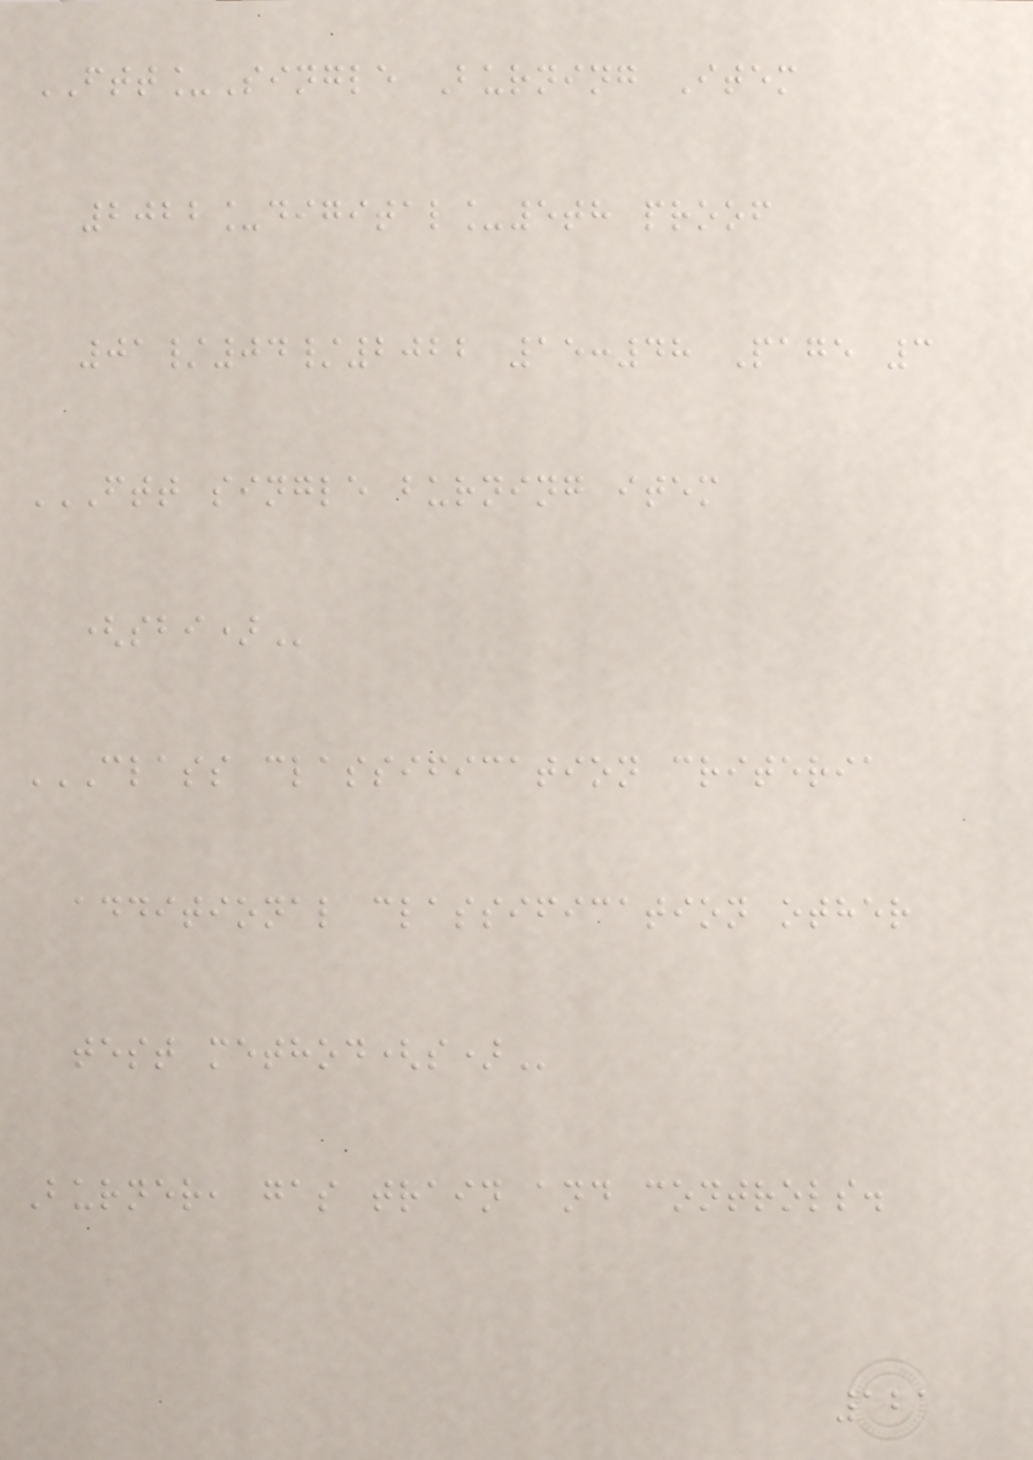FTT_Single Burning Item
2022_digital_5th proof
01/04/2022 15:48 Page 3
FTT SINGLE BURNING ITEM
(SBI)
CLASS CLASSIFICATION CRITERIA
ADDITIONAL CLASSIFICATION OTHER
TEST METHOD(S)
Burner, gas train and controls.
121
